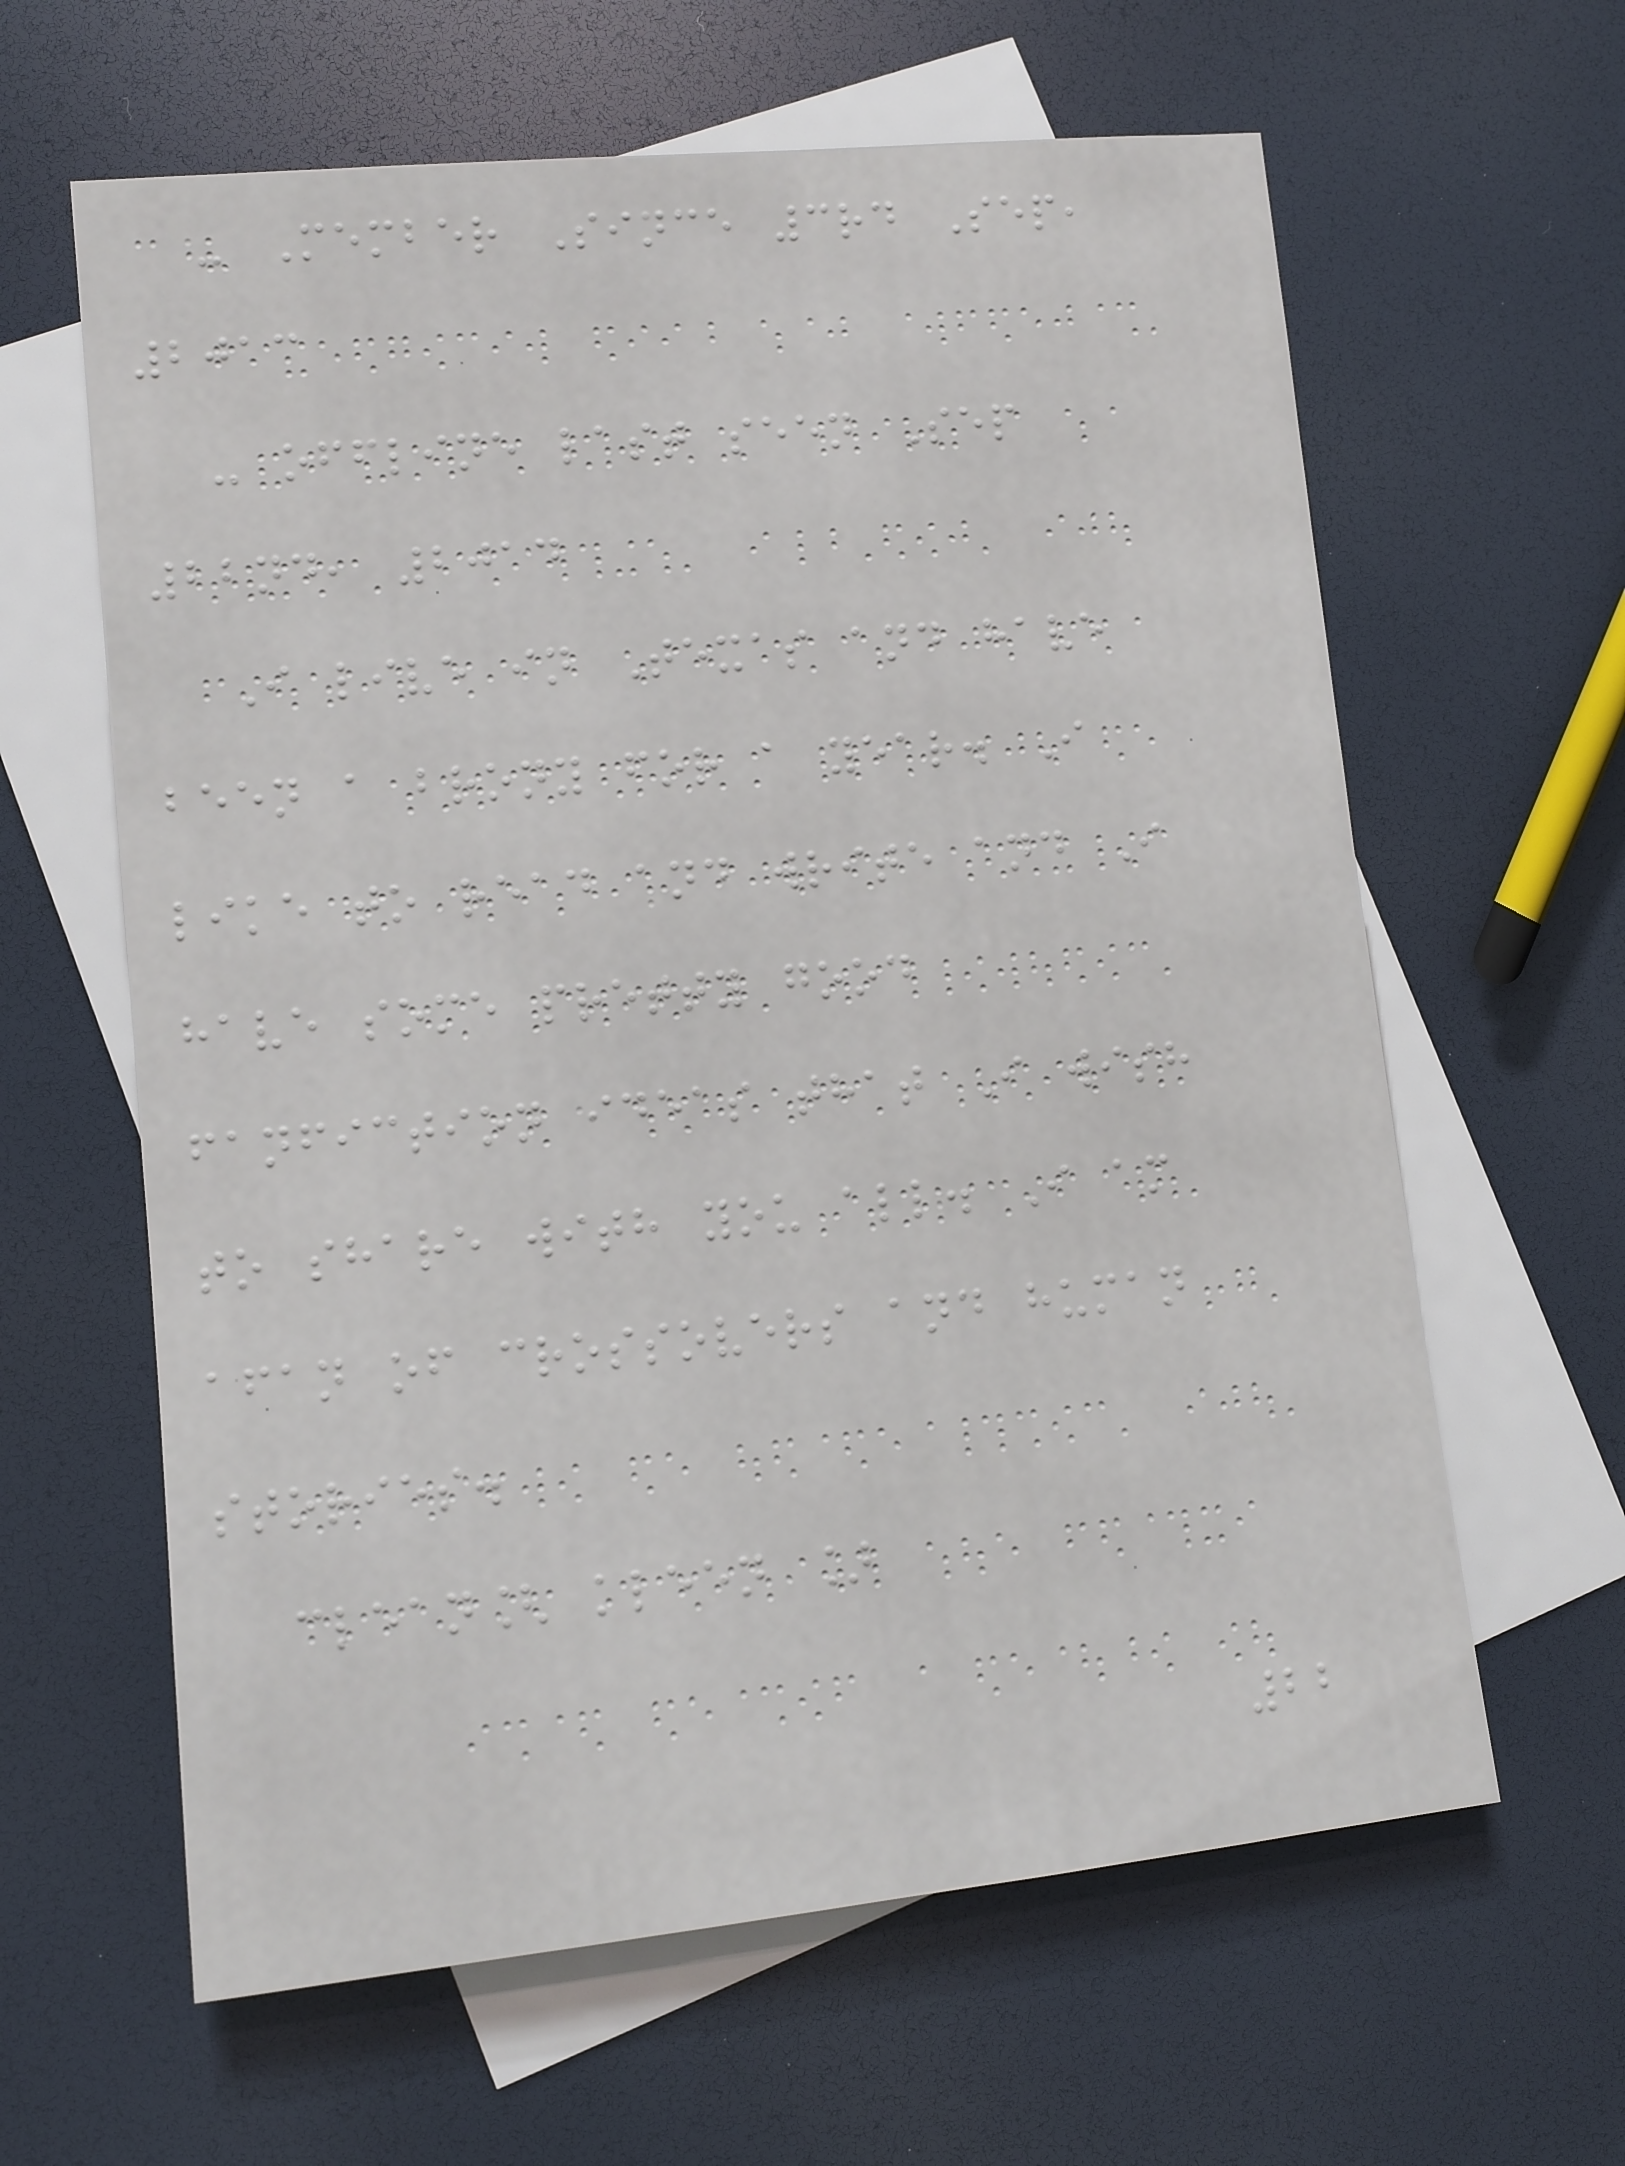- Member Since 3rd Sep,
2013
- offline last seen Sep
22nd, 2014
I live in Texas and have
been a brony for a year. I
like to read and write and I
have some pretty good
fanfiction ideas that I wish
to share with you all. I am
afan of crossovers and human
stories.
clean[ kleen ]
22
